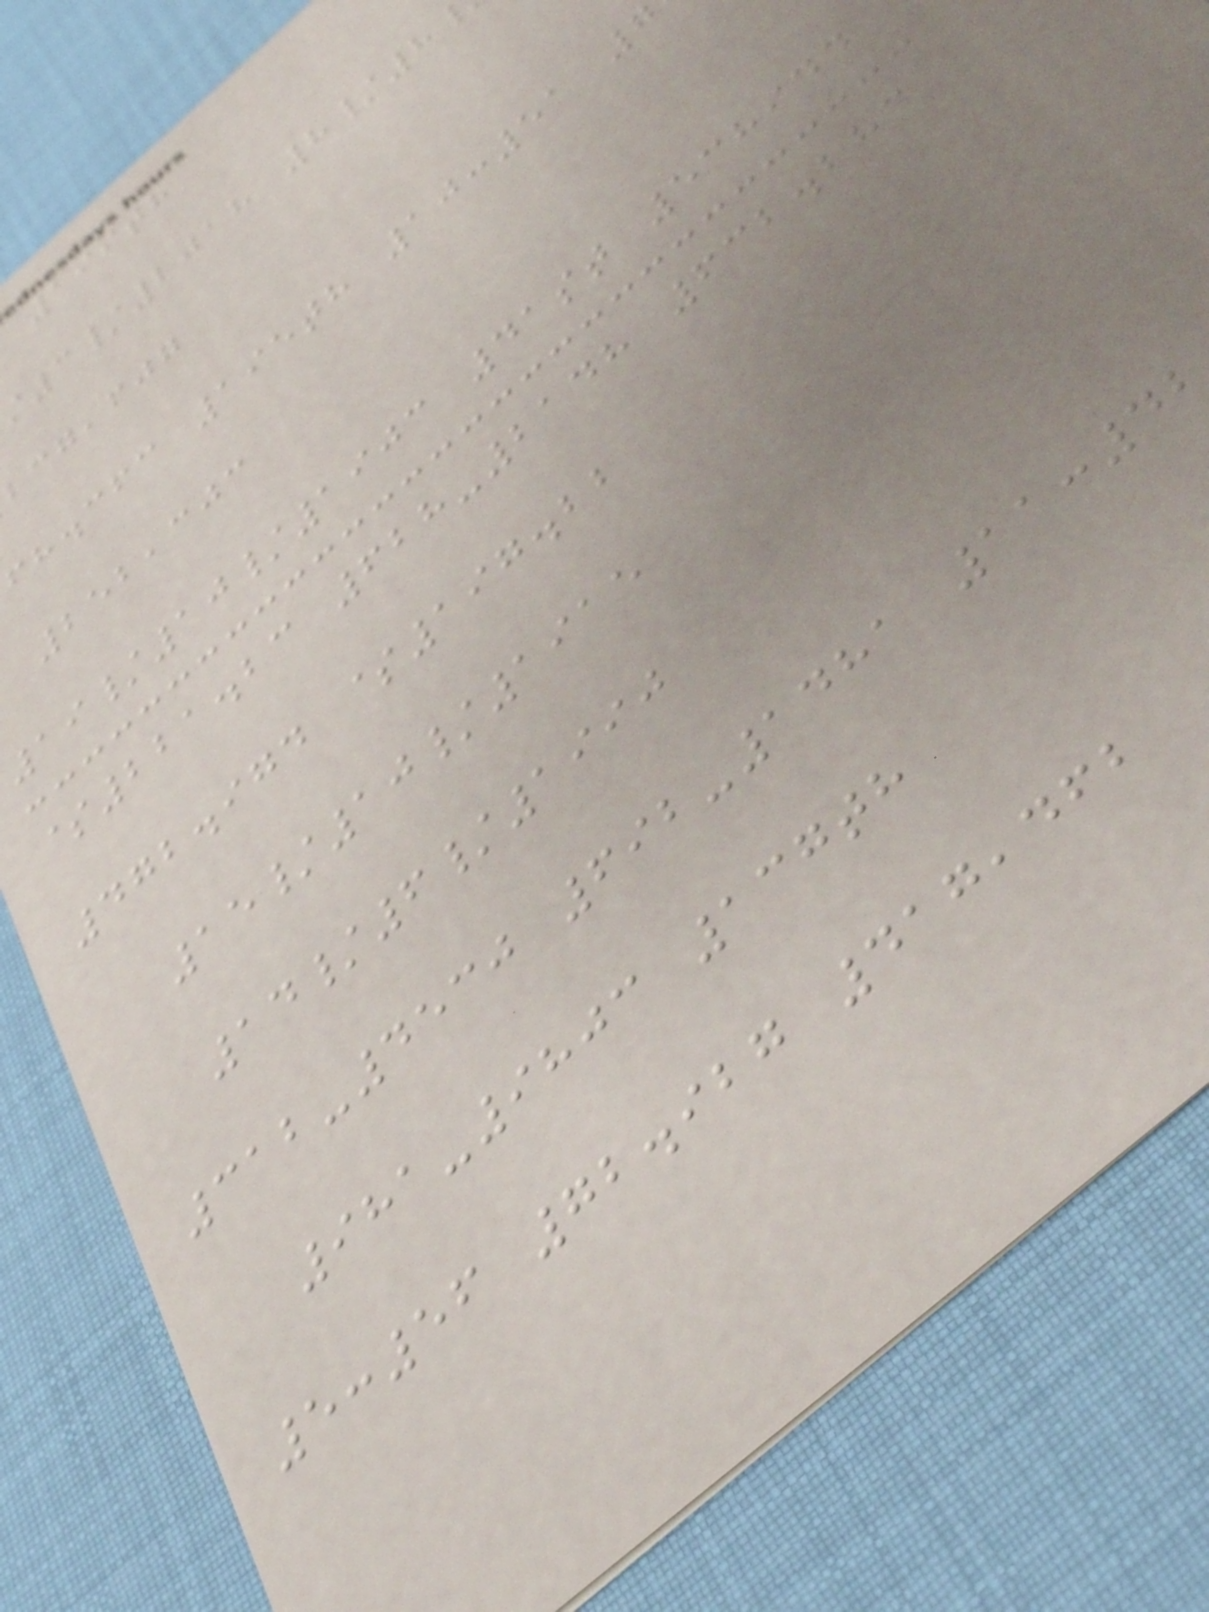199th
3/2018 8/8
,fjg
fh.cfc 195th 10:51 7
252,303
19/10/1903 41st 538944
$221.23 628-2148 632.283
472.974 $197.22
15/10/1915
14/6/1990
312-4530 692-1481 11:4
981-9803 137th
5:56 72.927 417,462
